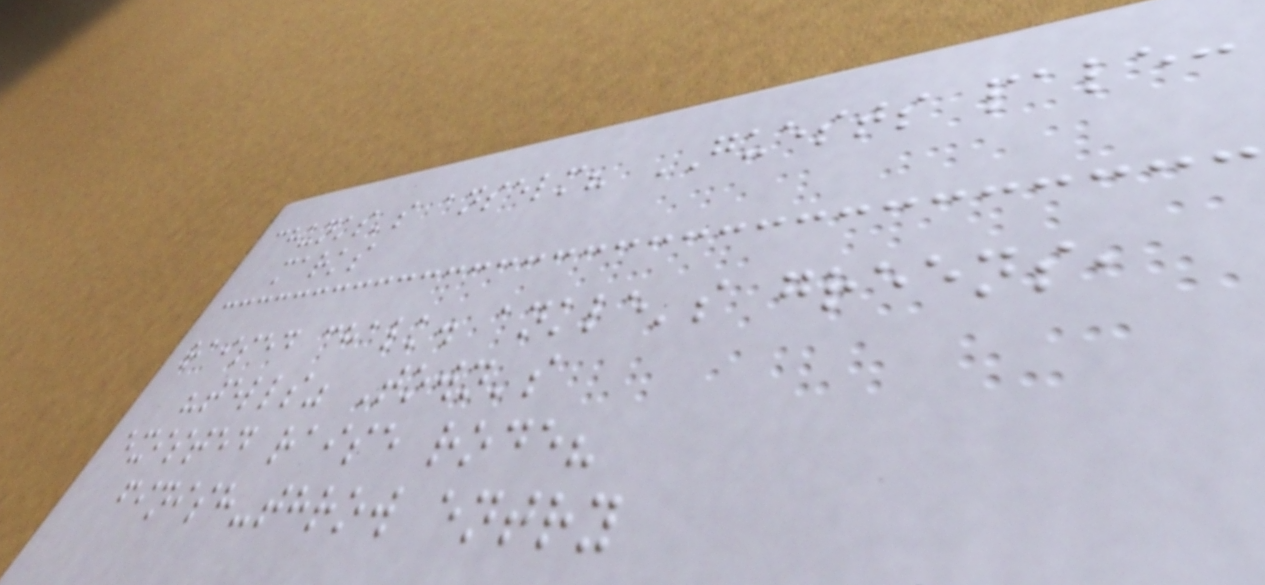chunks's anselm? GUESTS pale:
marks
raised chalk. ankle's greens,
"tells" Town's
existed raise rode?
finish-throw entry
